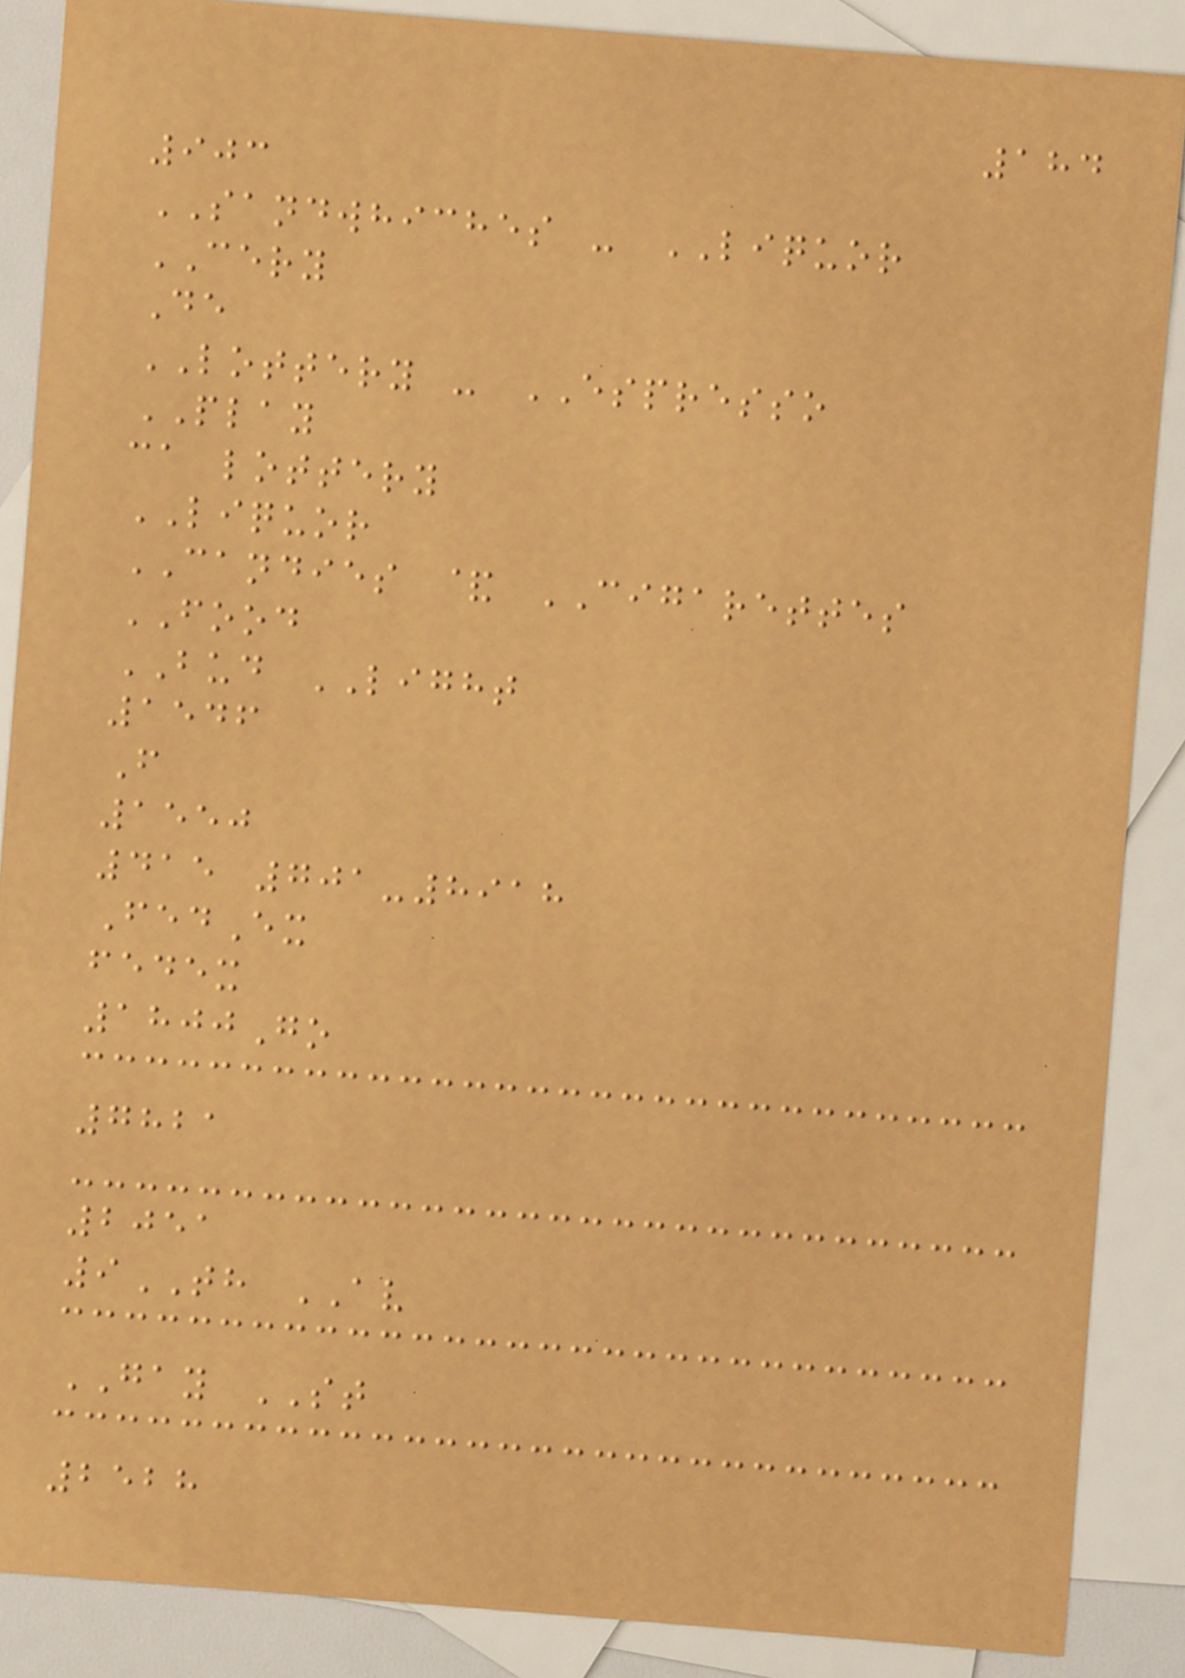184
903
SANDWHICHES - LIQUOR
CERY
De
LOTTERY - ESPRESSO
PLAY
ca lottery
LIQUOR
CANDIES & CIGARETTES
FOOD
BUD LIGHT
1546
F
1550
415 701-8918
FedEx
fedex
1800Go
7821
2051
9TH AV
GAY ST
2528
